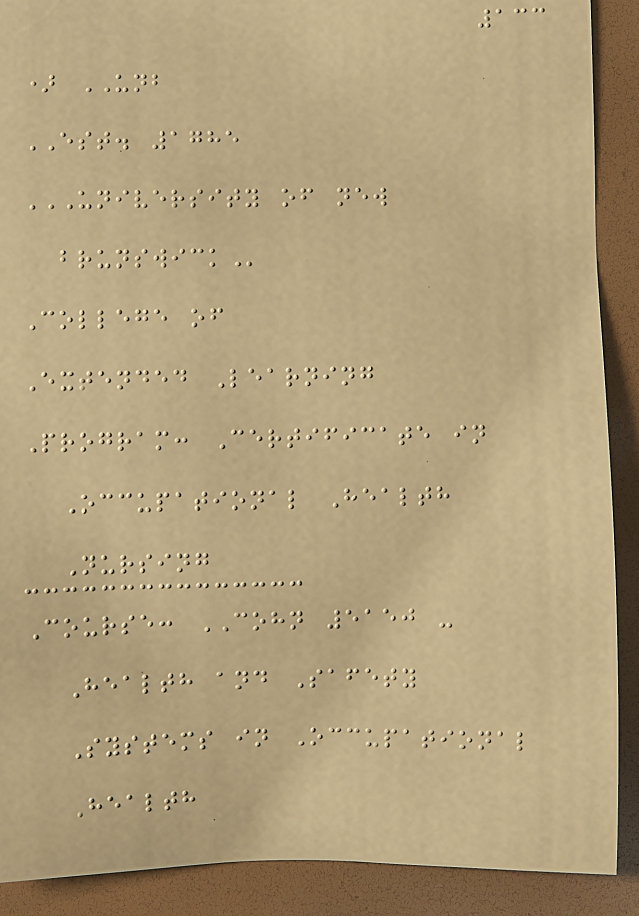133
) UNB
EST. 1785
UNIVERSITY OF NEW
BRUNSWICK
College of
Extended Learning
Program: Certificate in
Occupational Health
Nursing
Course: COHN 5150 -
Health and Safety
Systems in Occupational
Health
